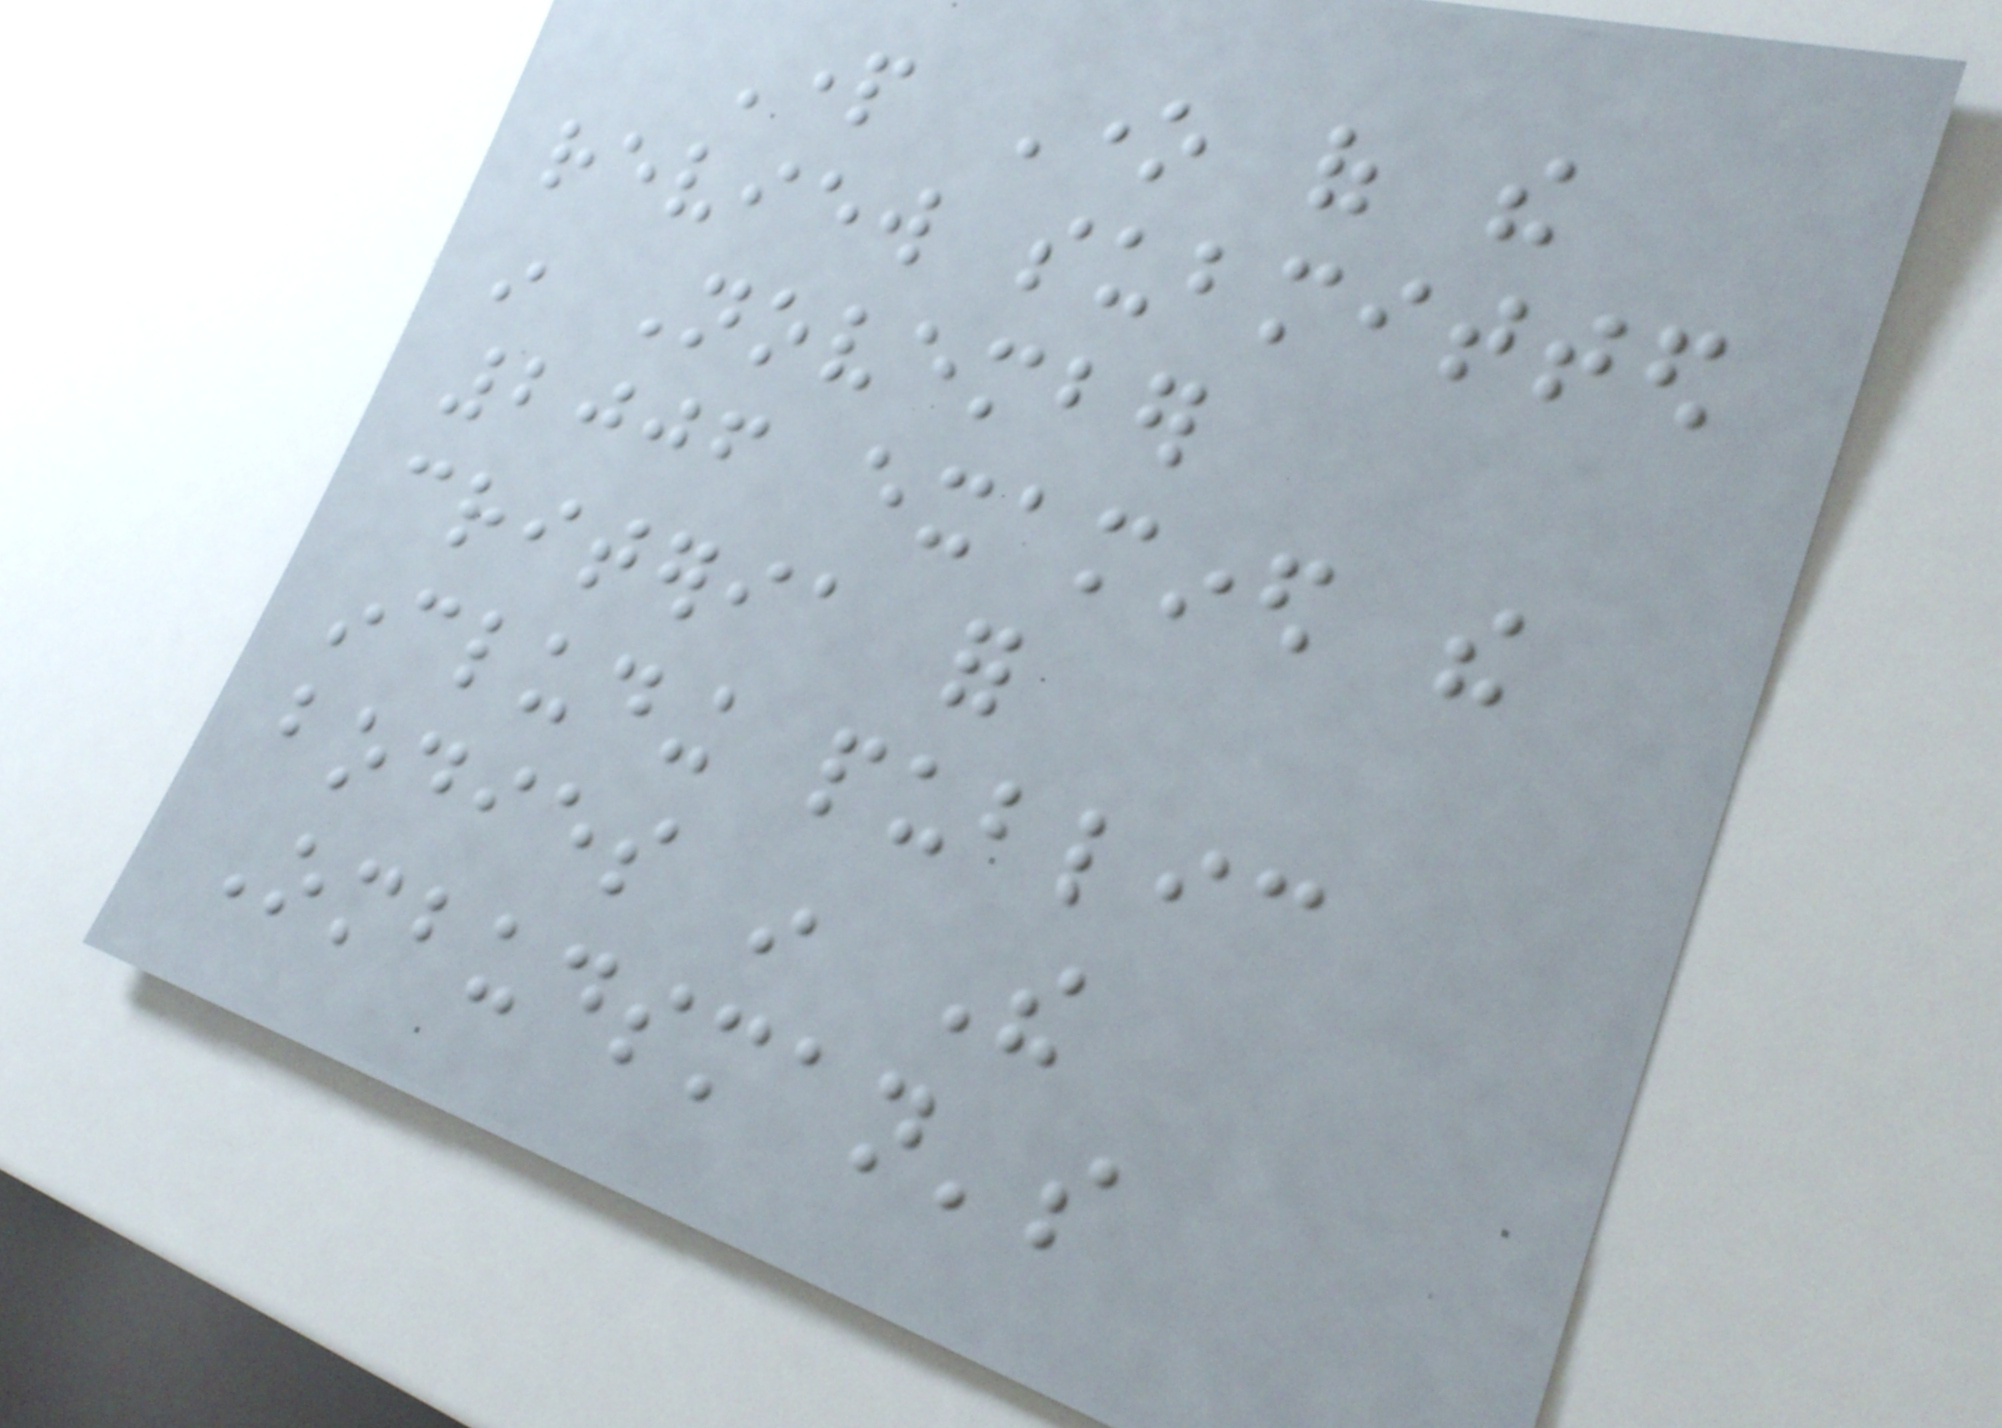Part One of the
review submitted
in November
2006 examined the
criteria for
including public
bodies in The
Ombudsman's
